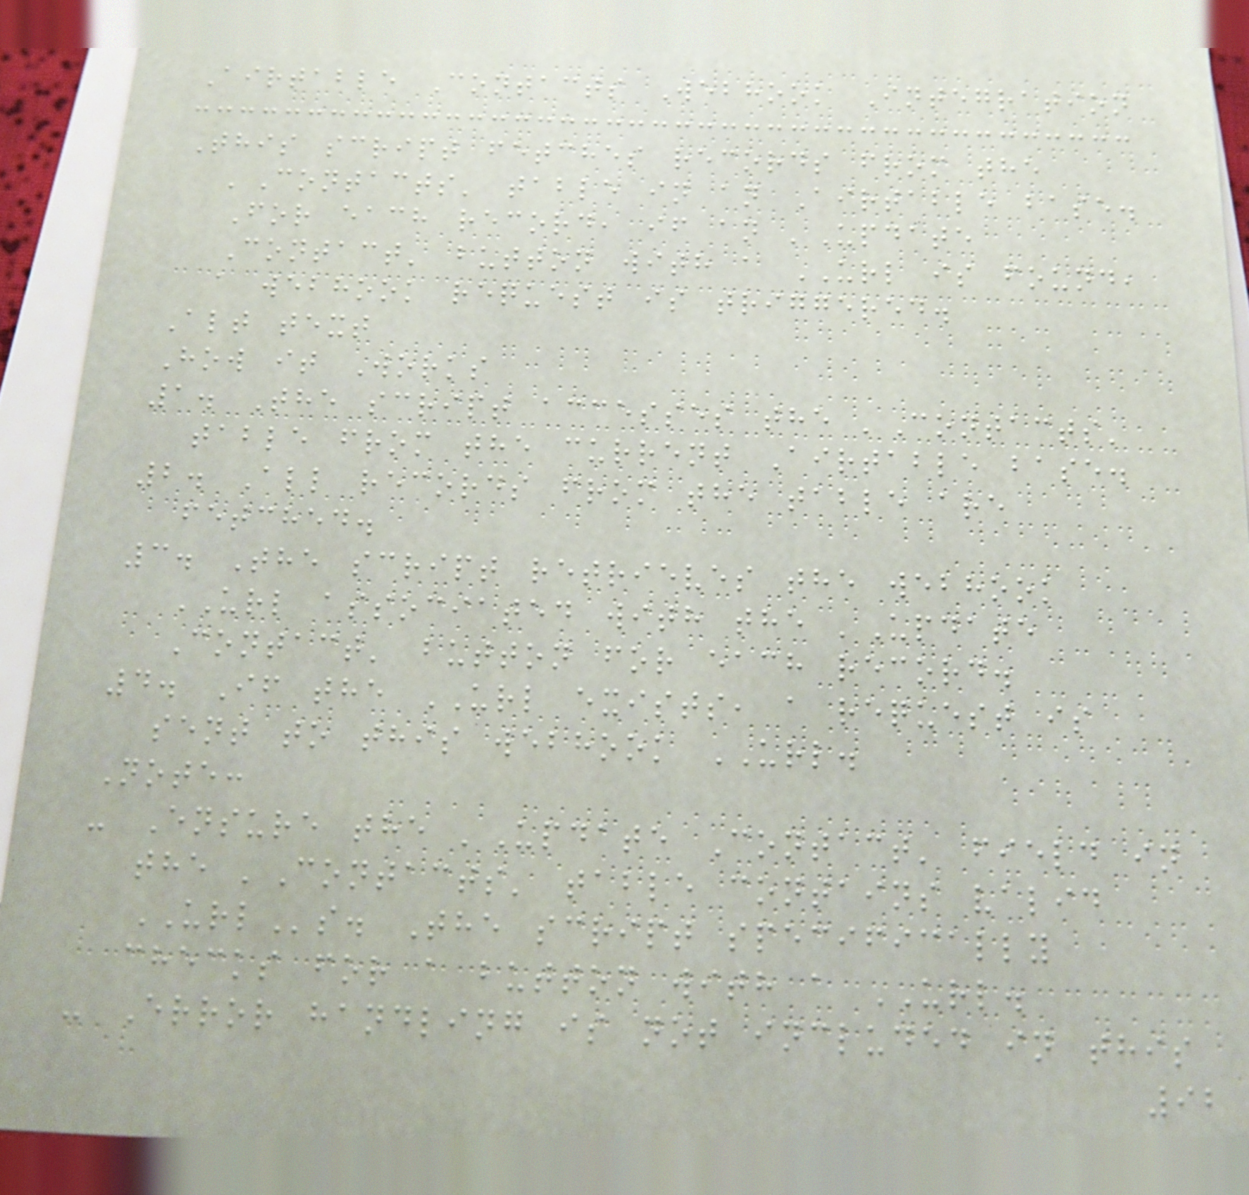Airtable Contacts Webhook Integration
This script fetches records from the
'Contacts' table in an Airtable base.
For each record, if an 'Update
Contact' button with a URL is found,
a webhook request is triggered.
Alt text
How it Works
1. The script accesses the 'Contacts'
table from the current Airtable base.
2. All records from the table are
fetched.
3. The script retrieves the webhook
URL associated with the 'Update
Contact' button for each record.
4. If the URL exists, a request is
sent to this webhook URL.
Note:
- Ensure the 'Update Contact' field in
the 'Contacts' table contains valid
URLs. The script specifically
checks for a button with a URL.
- Error handling is not included in this
92
